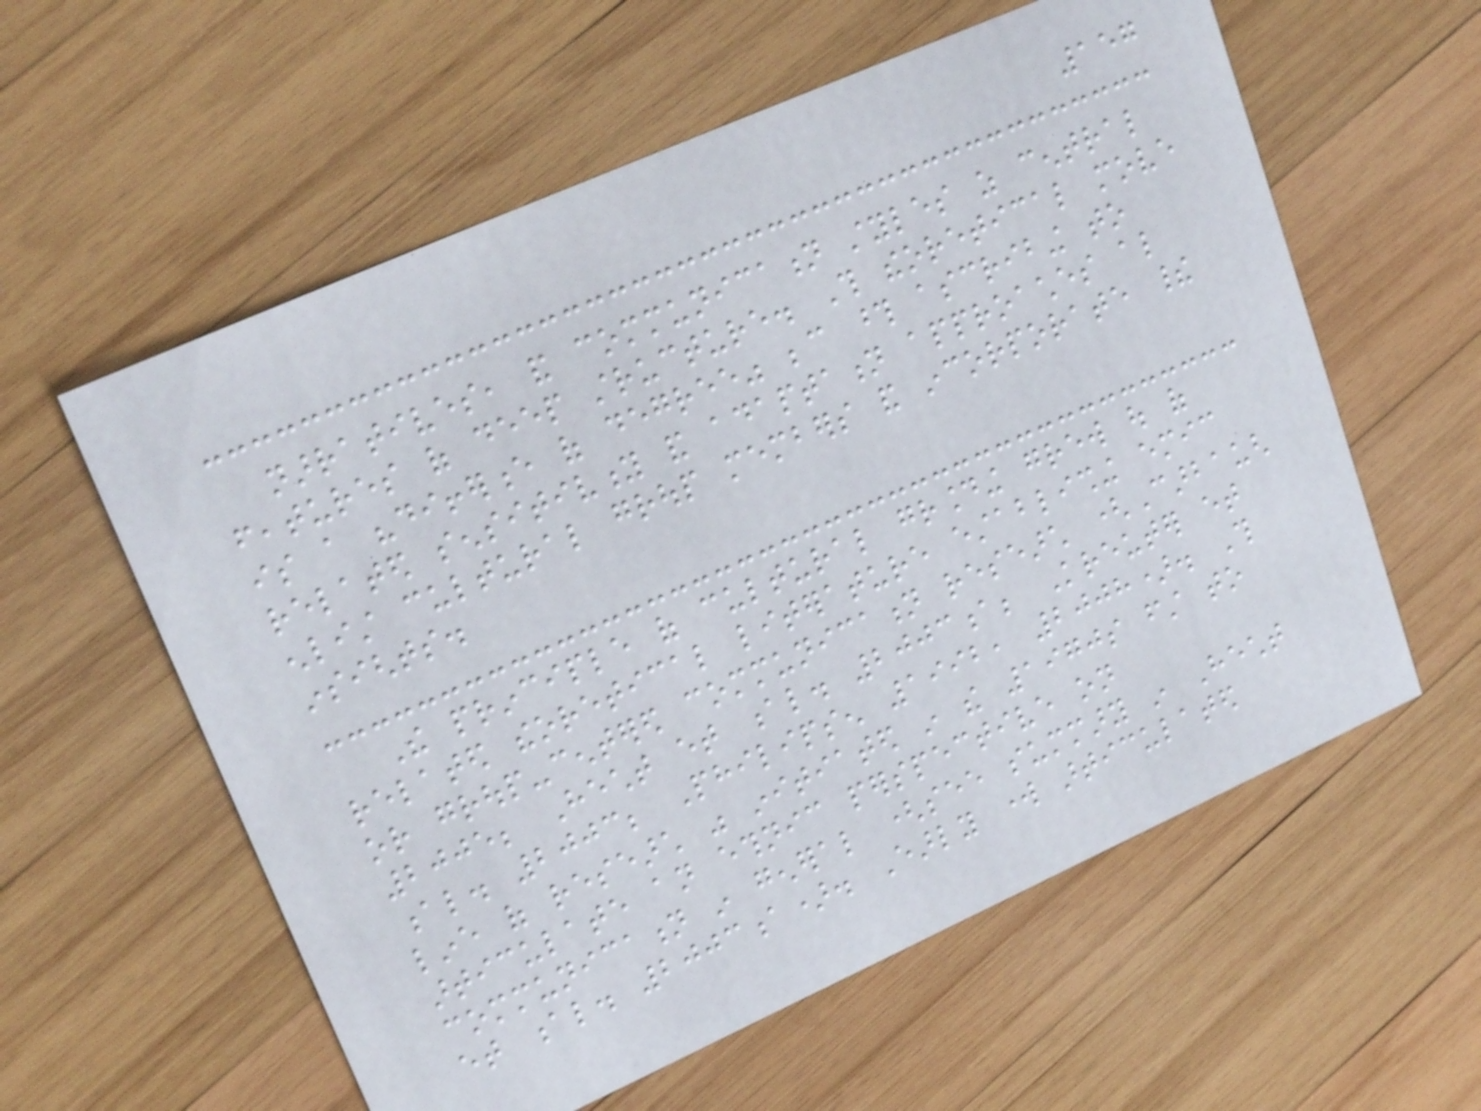157
narratives, and communication styles as central
features of deep structure. This theoretical move
is a "difference of degree" because those ascribing to
related sensitivity and adaptation approaches also
enlist cultural group members and incorporate their
insights.
The principle of cultural grounding grew out of
related theoretical literature establishing emic
or group-centered communication research (Carbaugh
2005; Hecht et al. 2003a; Kreuter et
al. 2003; Philipsen 1992, 2008). This
line of research was initiated in the 1970s first to
articulate an ethnic perspective on
communication in general (see summary in Hecht
et al. 2003a). Early work articulated
